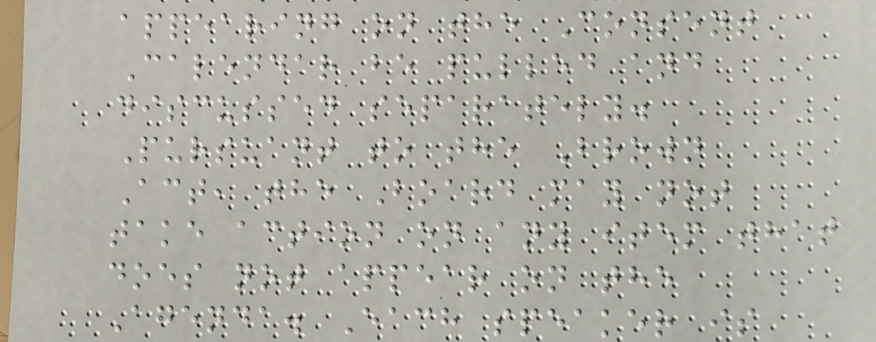appearing on the Consent
Calendar be pulled and
discussed separately.
Pursuant to the Brown
Act, the Board may not
take action on any item that
does not appear on the
Agenda. Each speaker is
